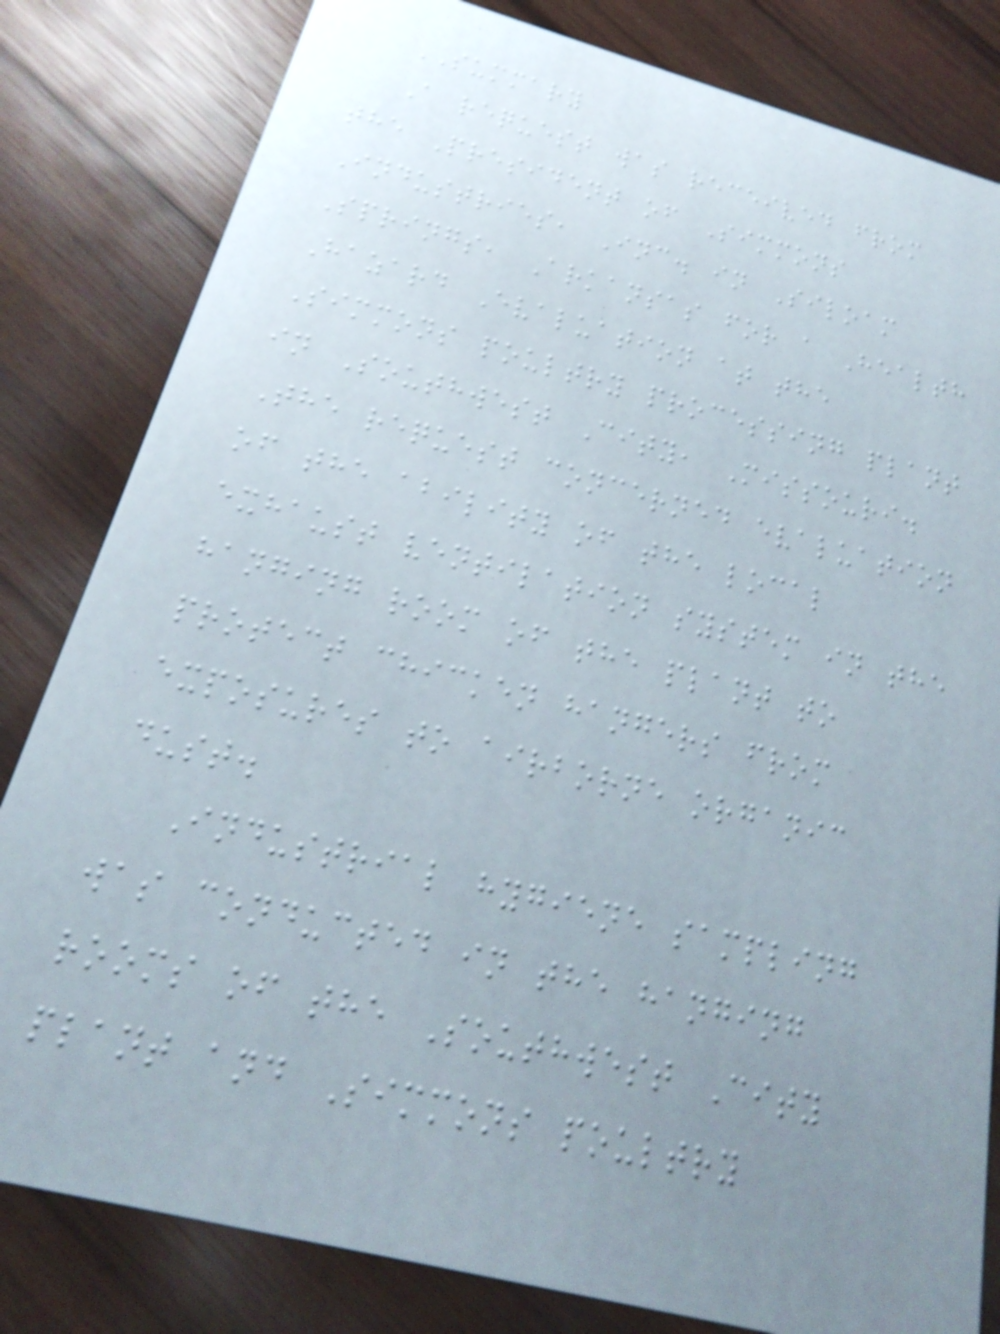SUMMARY
A request was received from
the President of Simmons
Industries, Inc. in Siloam
Springs, Arkansas for a Health
Hazard Evaluation at the
Simmons poultry processing plant
in Southwest City, Missouri.
The request concerned evaluation
of the ability of the local
exhaust ventilation system in the
hanging room of the plant to
protect chicken hangers from
exposures to airborne organic
dust.
Industrial hygiene sampling
was conducted in the hanging
rooms of the Southwest City
plant and Simmons poultry
